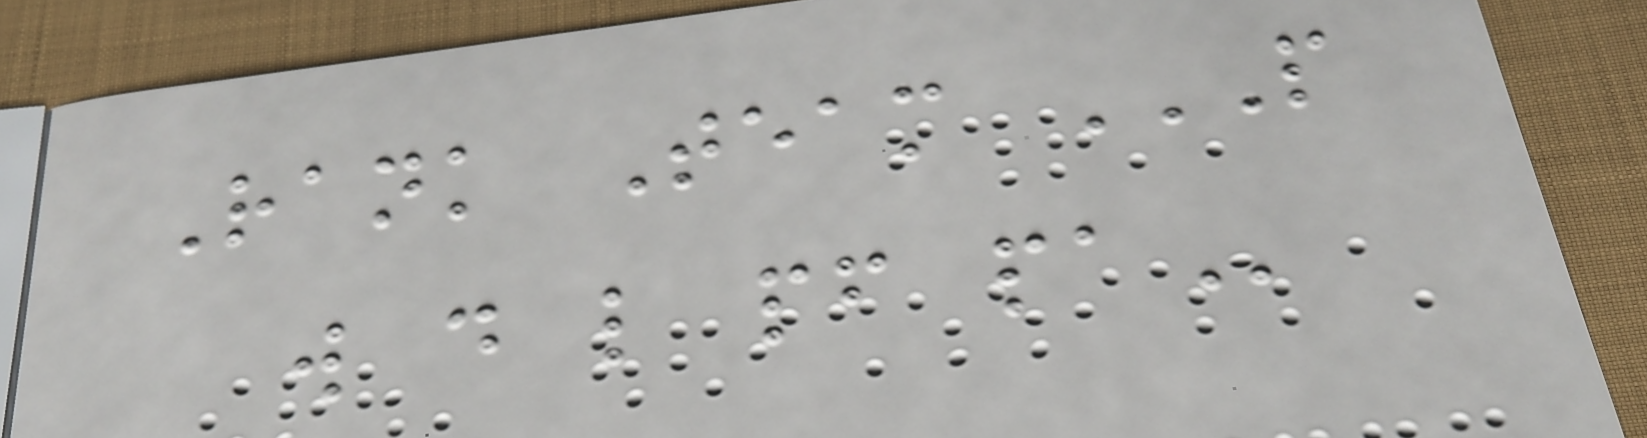Rank Team P
W D L PF PA
